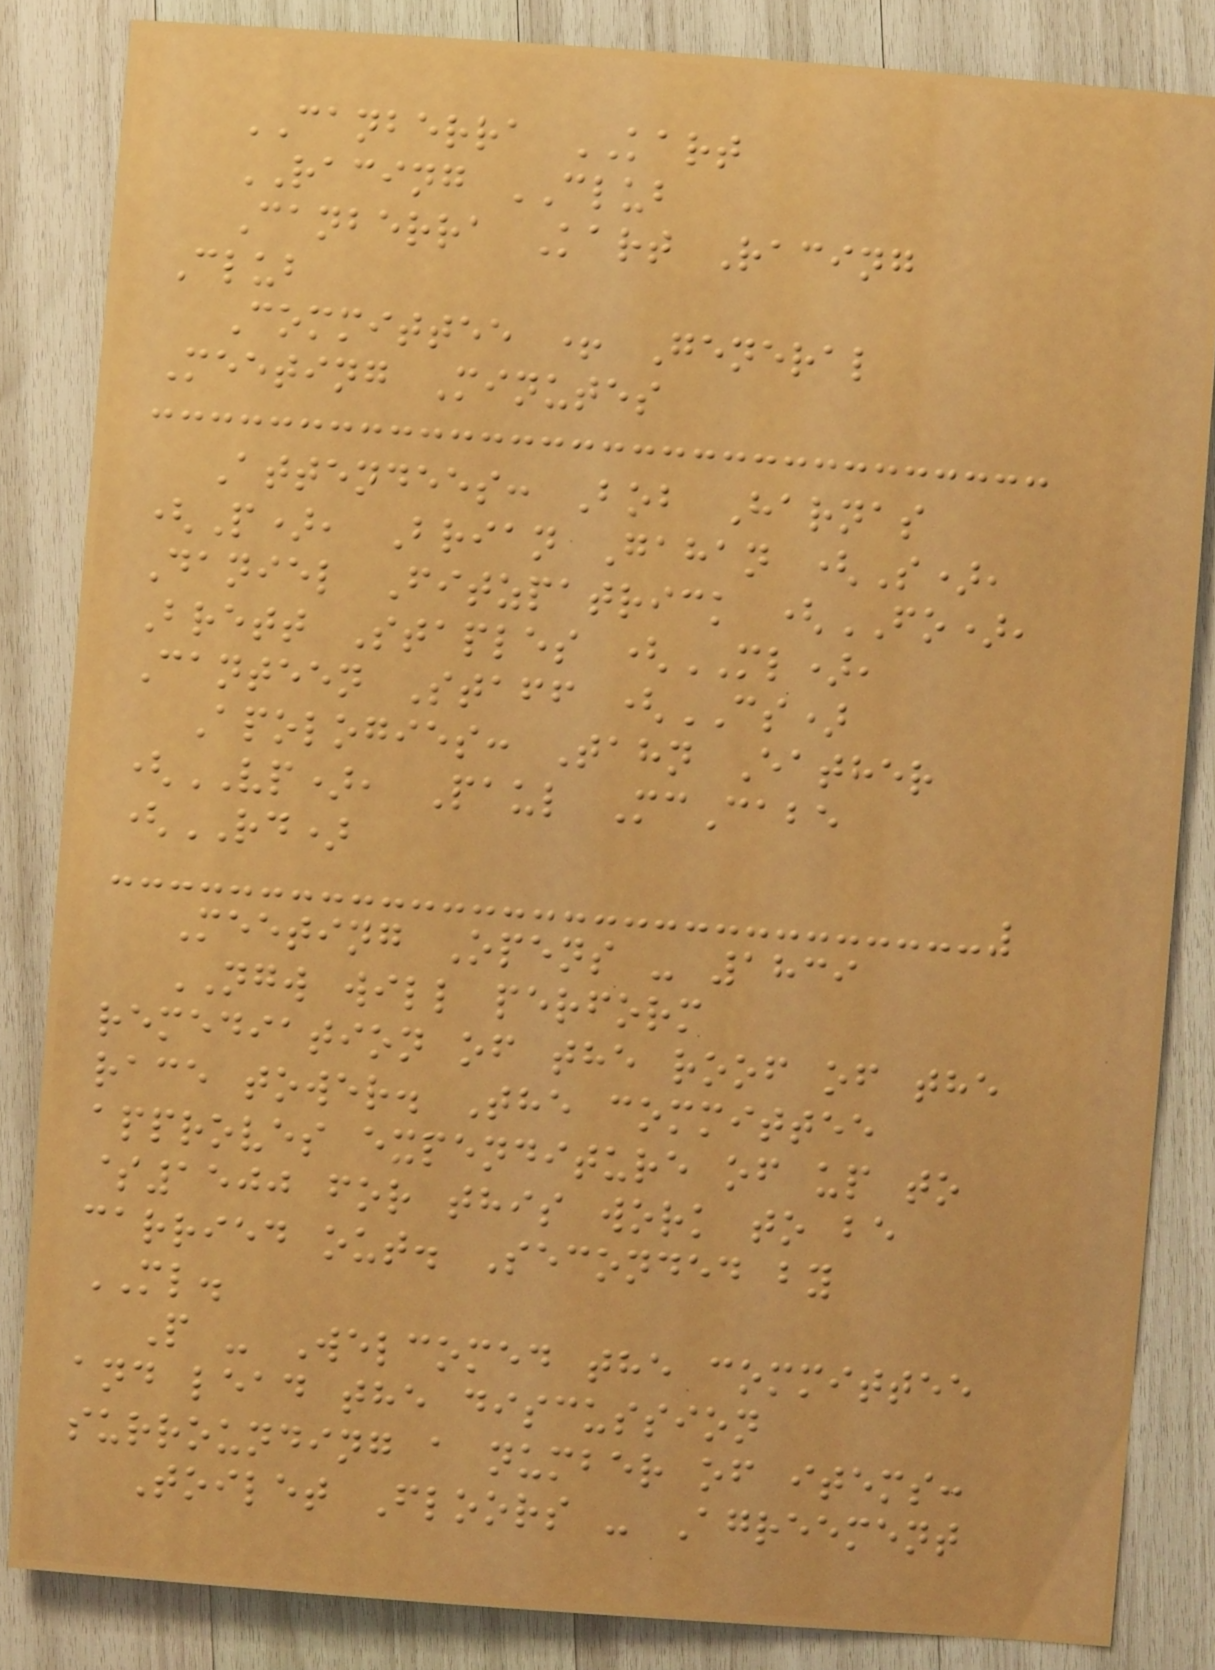CANBERRA KART
RACING CLUB
Canberra Kart Racing
Club
Committee + General
Meeting Minutes
Attendees: Bob Harnas
(P), Brian Gahan (S),
Daniel Fitzpatrick (FO),
Brett Staples (ML),
Canteen Staff (CS)
Apologies: Tahn Eather
(VP), Paul McCabe
(RD)
Meeting Opens - 1839
NGW will perform
remediation of the roof of the
race tower. The committee
approves expenditure of up to
$1500 for this work to be
carried out. Seconded by
ML.
P - Welcomed the committee
and lead the discussion
surrounding a number of items:
Toilet Floors - Agreement
